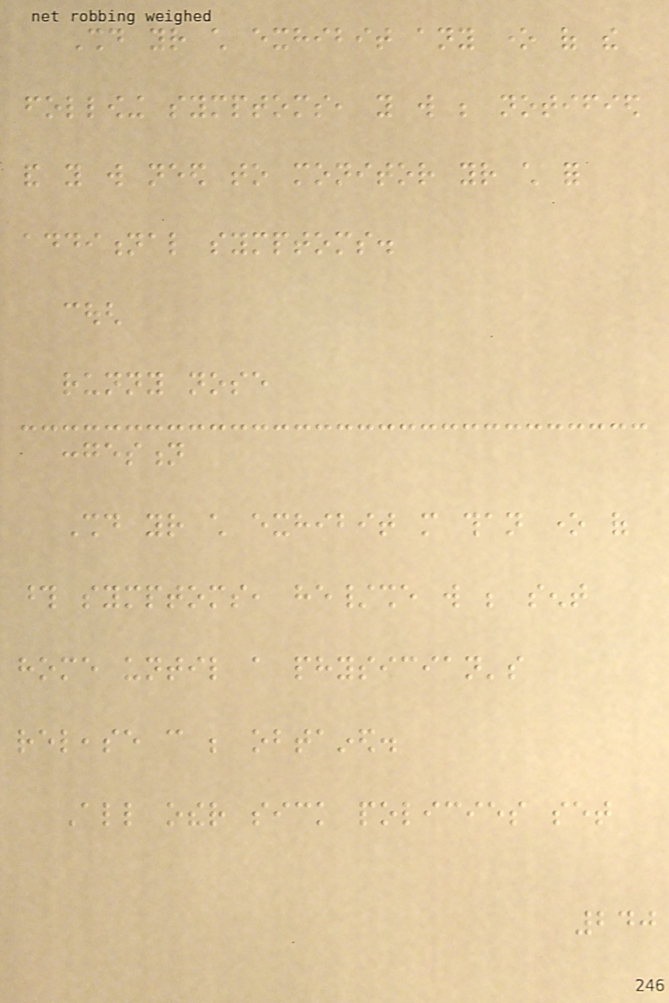Should your child exhibit any one of the
following symptoms, you will be notified
and you will need to monitor your child for
additional symptoms.
cough
runny nose
congestion
Should your child exhibit more than one of
those symptoms, he/she will be sent
home until a physician's
release can be obtained.
All other sick policies set
240
